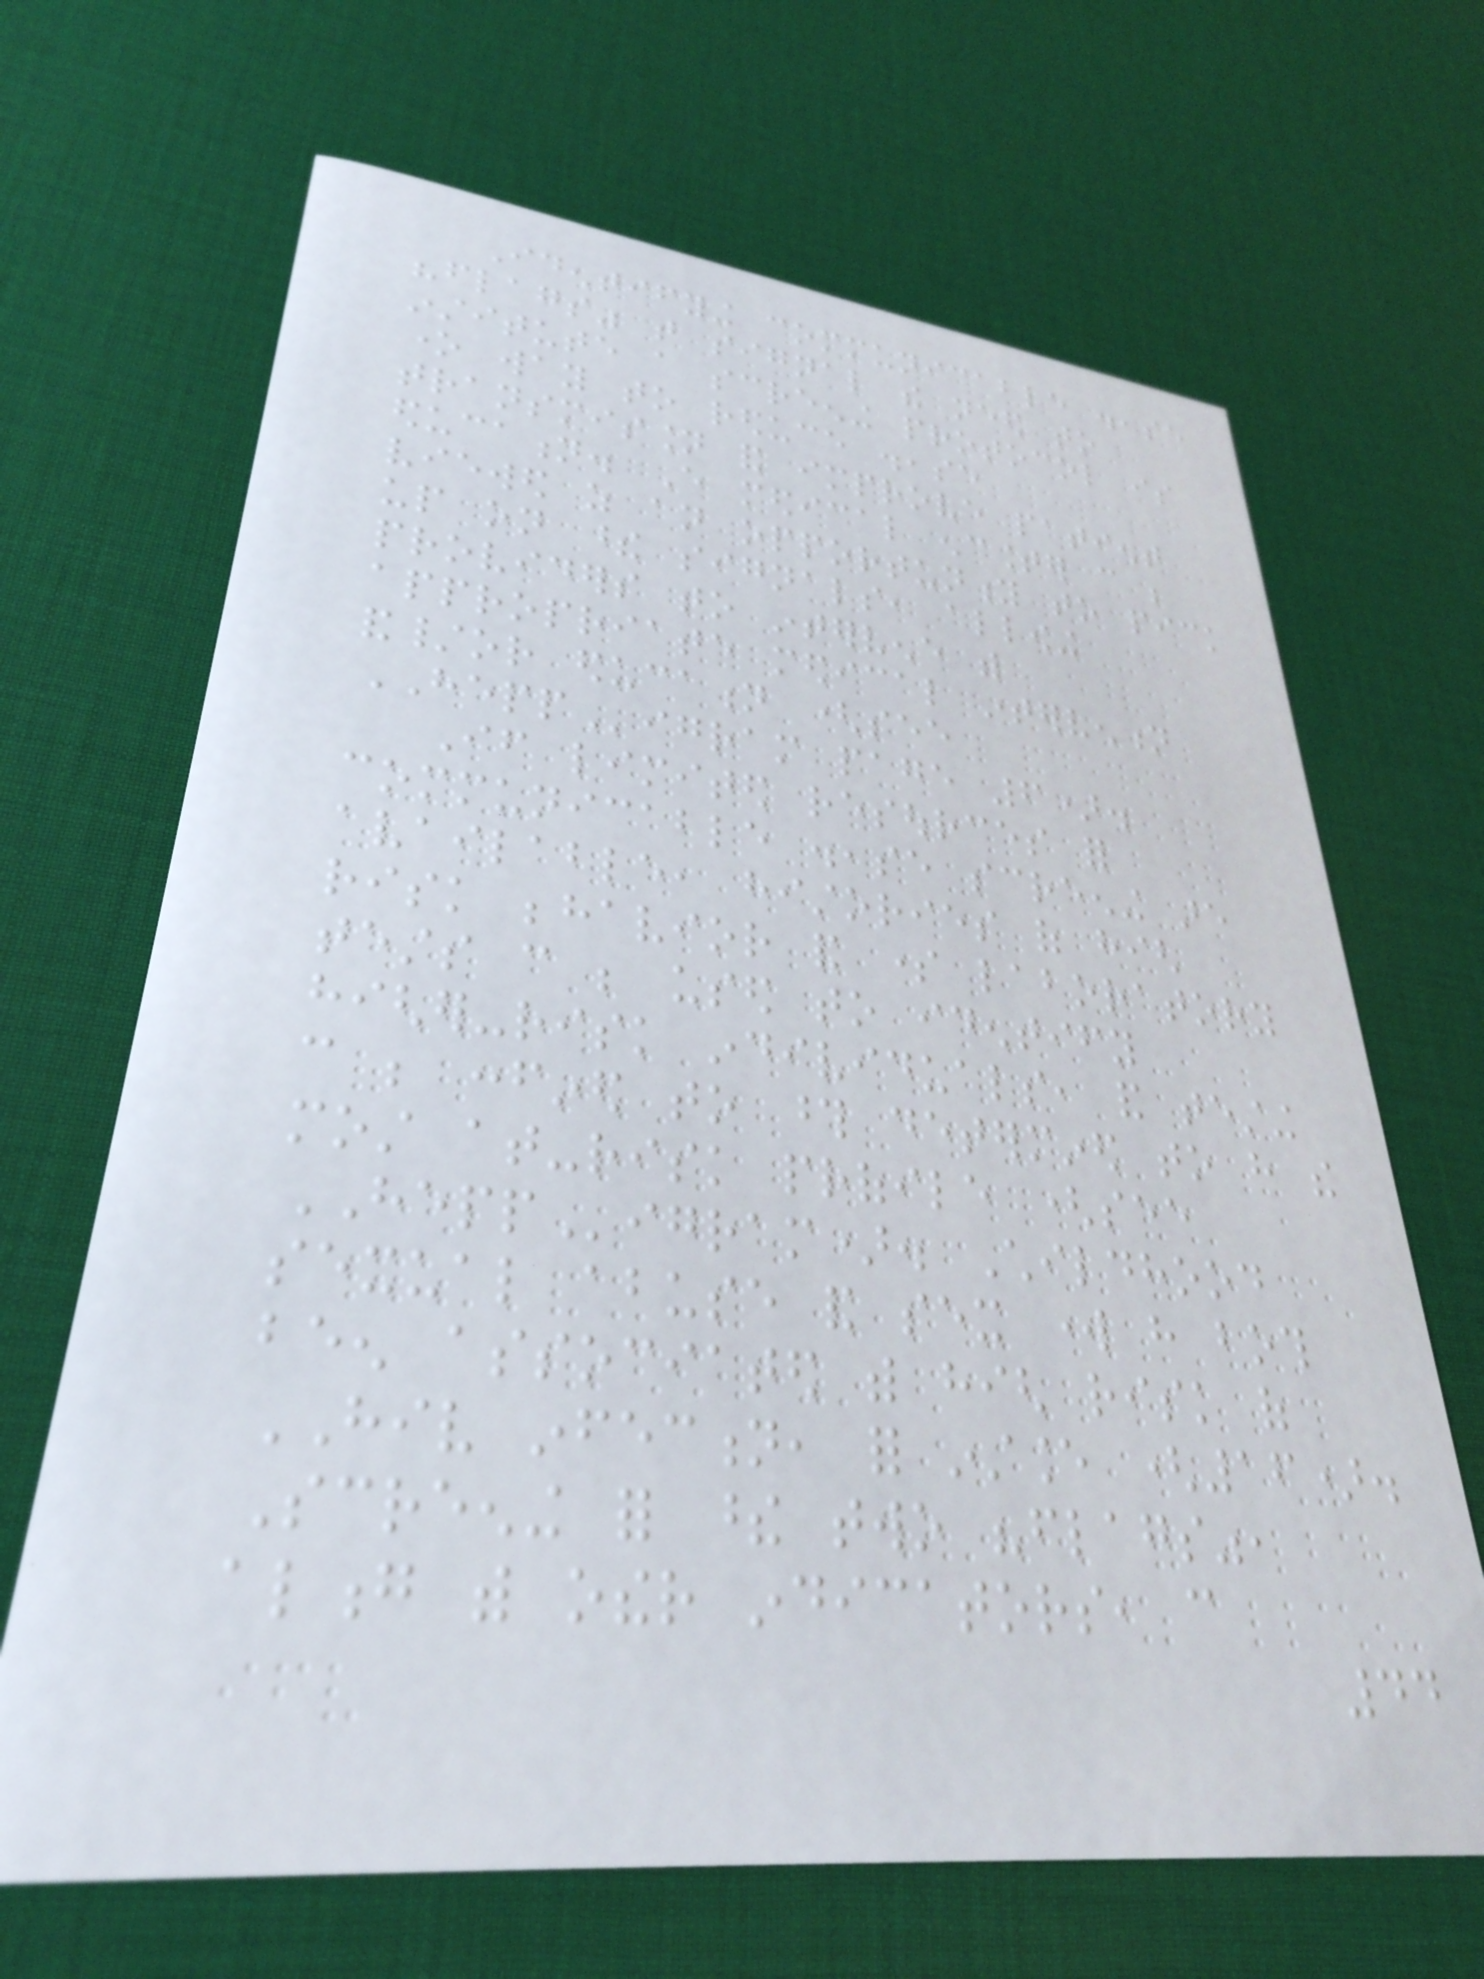Identifying communicable disease
"flags" that signal the need to
institute a screening protocol is
one way to reduce disease
transmission and improve patient
education. Every medical encounter can be
viewed as an opportunity to pick
up on these signals, allowing
providers to intervene with
appropriate medical intervention
and/or education (see
HEPPigram page 6).
If limited resources for
communicable disease screening are
available, histories of high
risk behavior and some laboratory
tests can be used to identify
higher-risk individuals, and testing
can be confined to those determined to have the
most at-risk profile (see
HEPPigram). Childhood
sexual abuse and sex work have both
been associated with high risk of
HIV infection, for instance (16).
Screening for these two "flags",
along with other indicators, can
44
